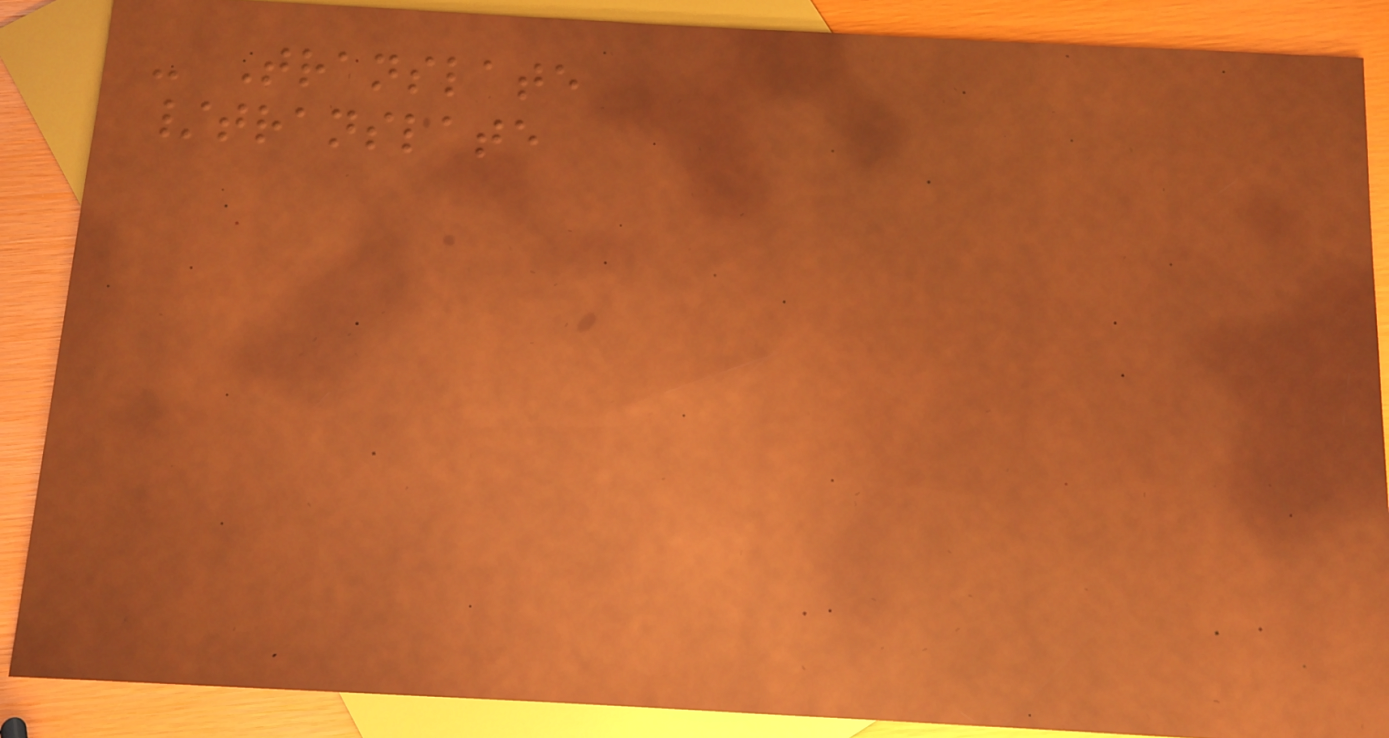- Translate
/translate
